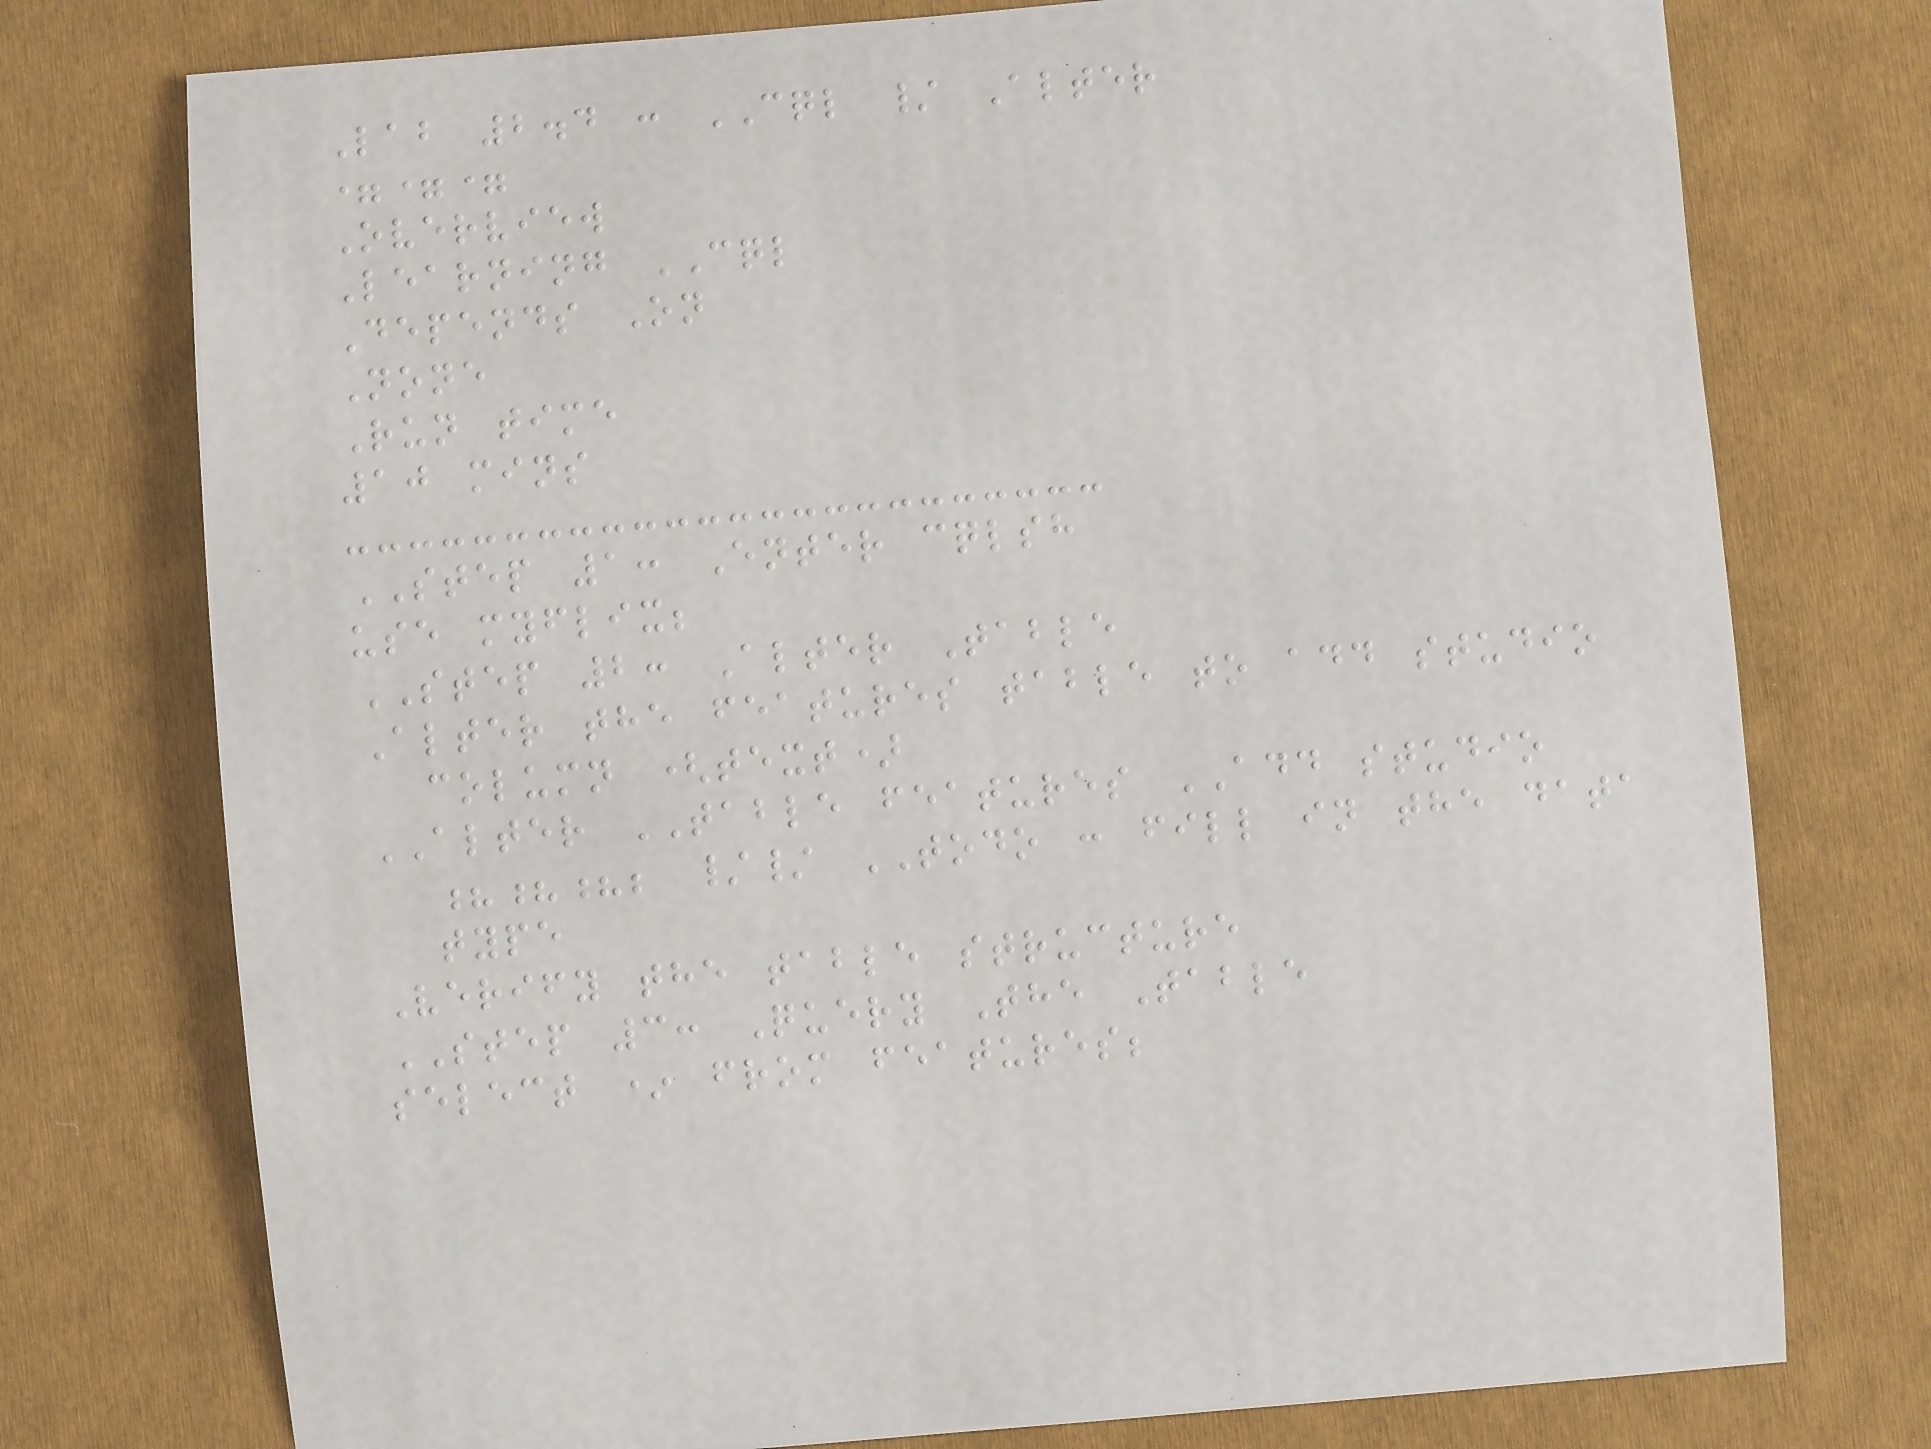Lab 2.4 : CQL / Alter
===
Overview
Learning CQL
Depends On
None
Run time
10 mins
STEP 1: Enter cqlsh
use myflix;
STEP 2: Alter Table
Alter the features table to add studio
column (text)
ALTER TABLE features ADD studio
???; // TODO : fill in the data
type
Verify the table structure
STEP 3: Query The Table
select * from features;
